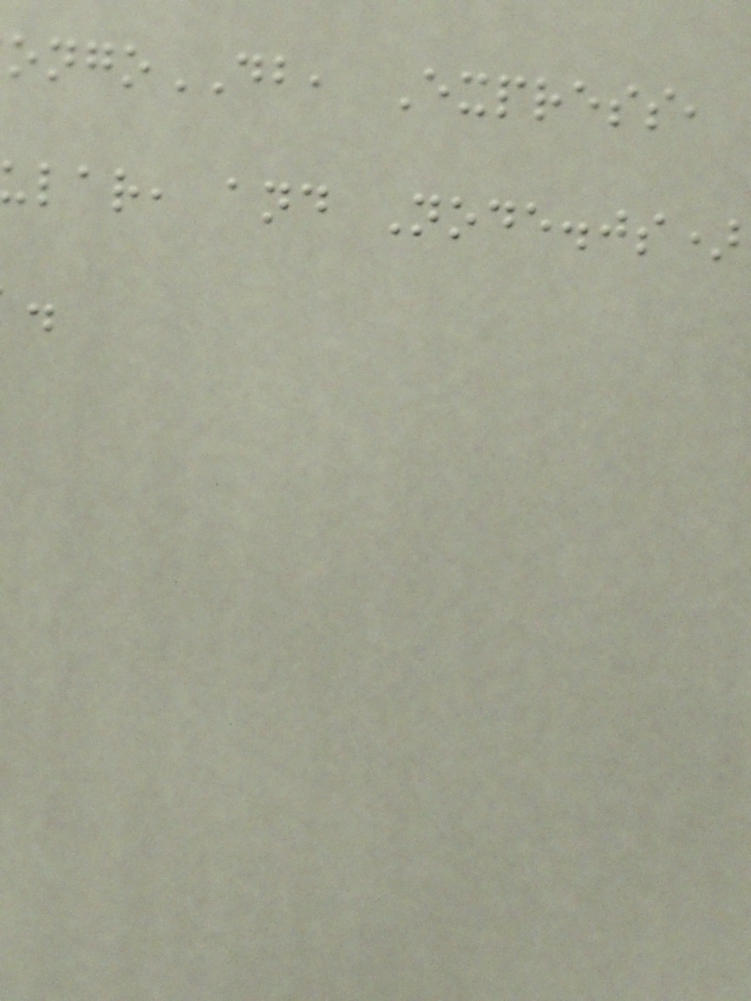ongoDB, Express,
lar, and Node.js)
